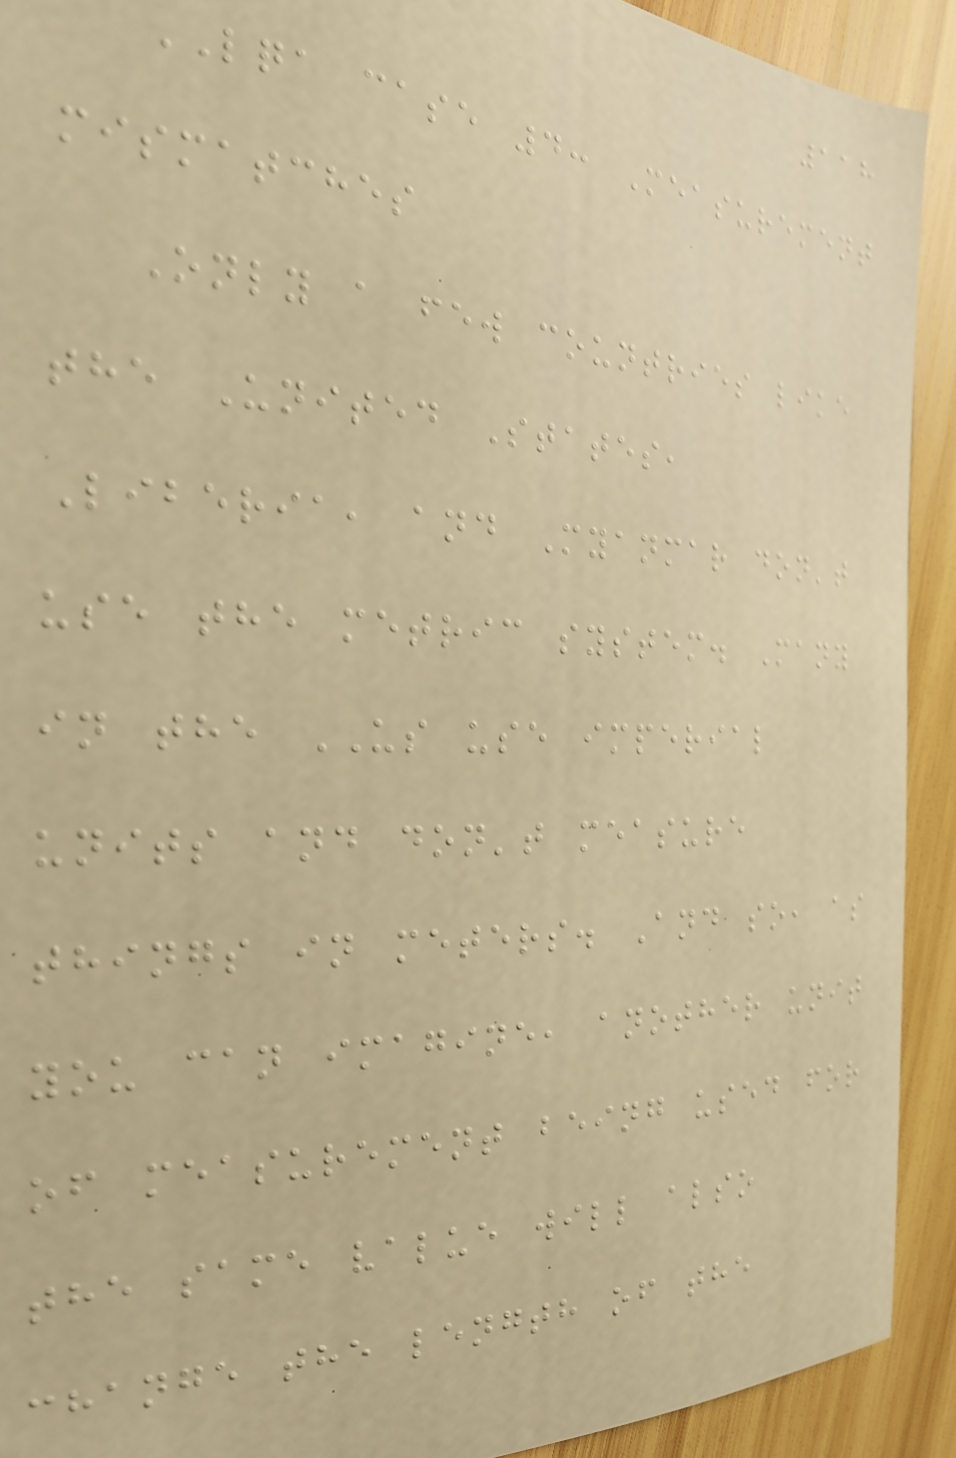118
LQA case 4: Measurement
mismatches
Only a few countries like
the United States,
Liberia, and Myanmar don't
use the metric system. Many
in the US use imperial
units and don't measure
things in meters. And so, as
you can imagine, another unit
of measurement being used for
the same value will also
change the length of the
